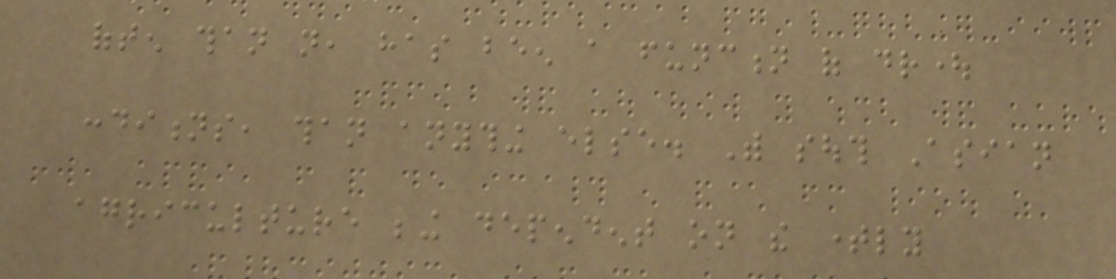often than not, has been a function of drought
conditions, than anything else. With south Asian
agriculture being dependent on the timely
